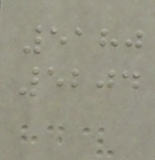5180
5204
